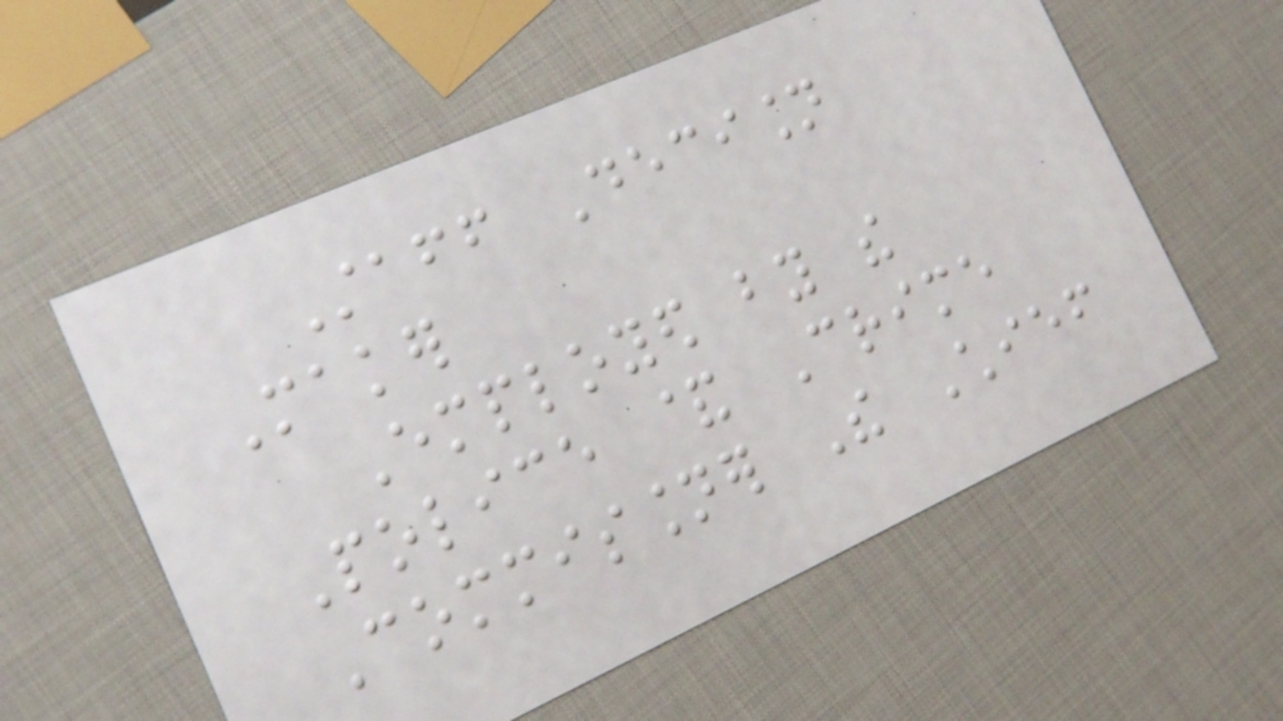Staff Decision
Maker
Employed by the
Police & Crime
Commissioner The Chief
